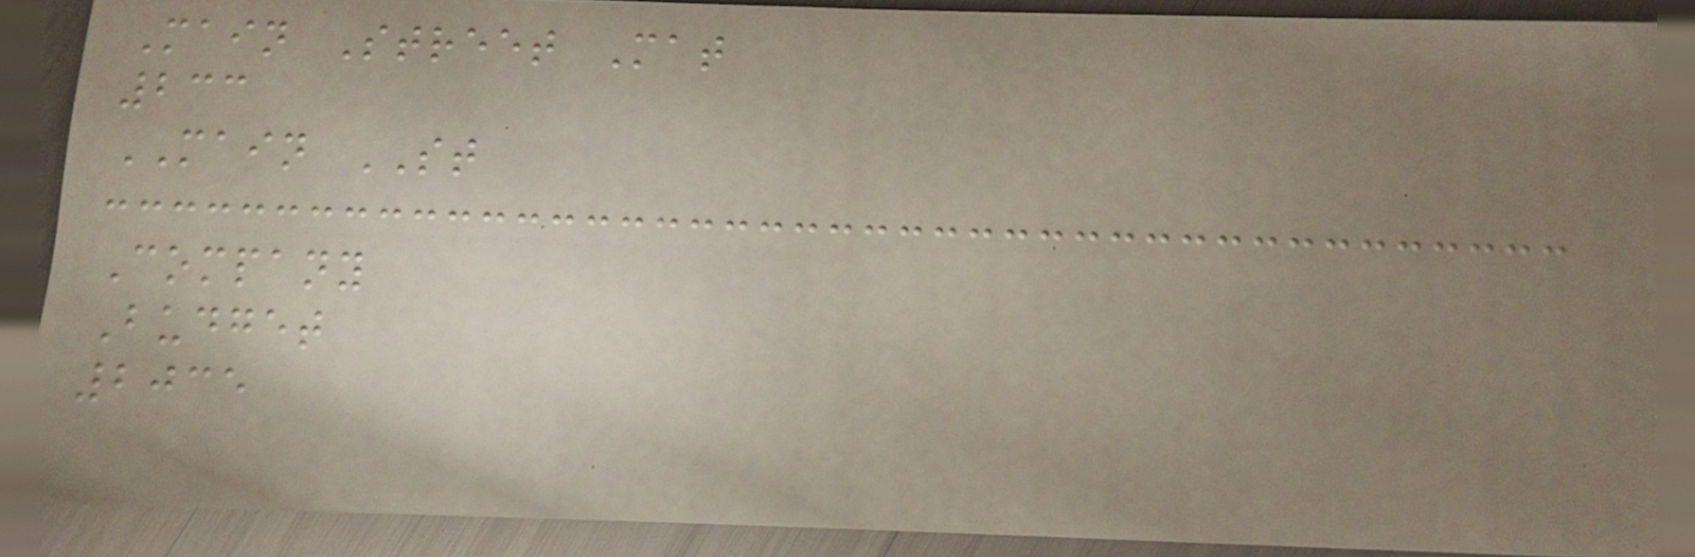Main Street Mat
233
MAIN ST
Company
Budget
2035
